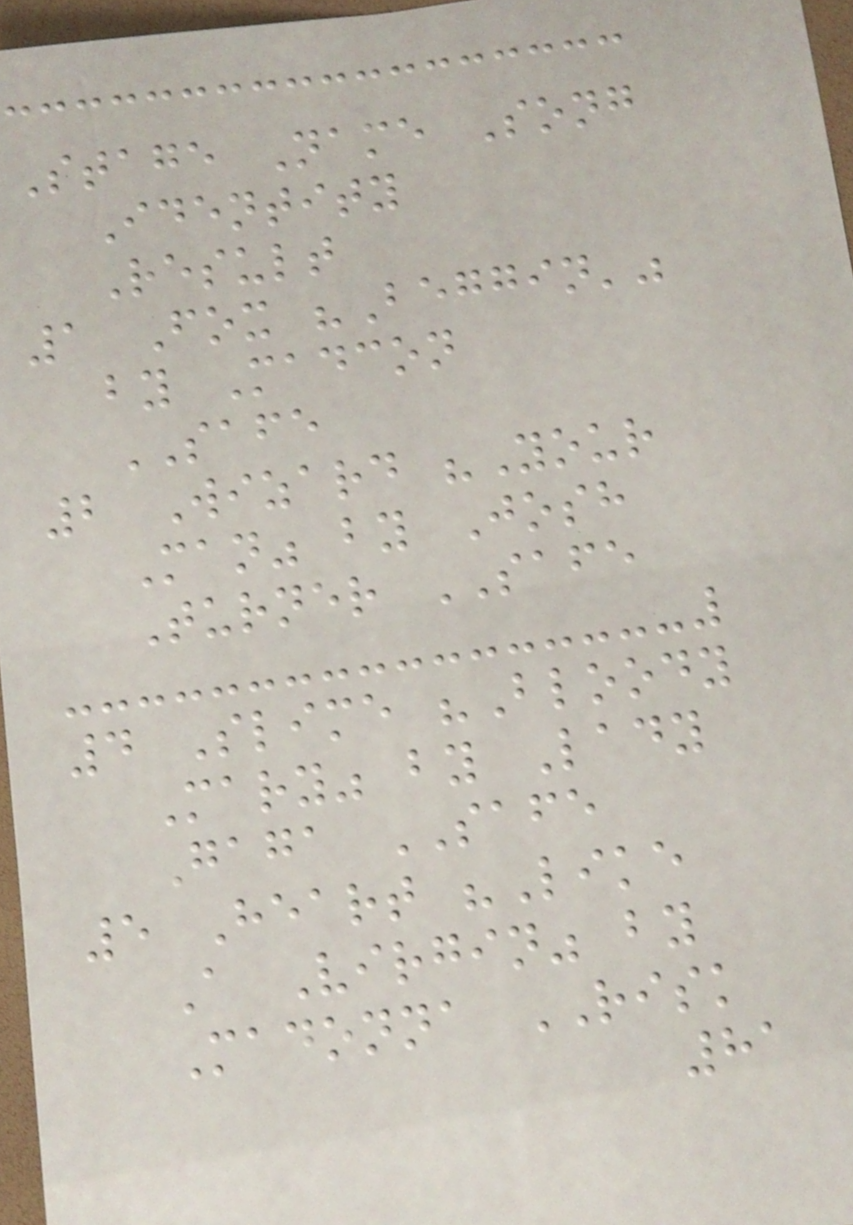Stage Name Song
Identity
Result
1 Fox "Beggin'"
by Madcon
SAFE
2 Wizard "Your
Man" by Josh
Turner SAFE
4 Slime "Bloody
Mary" by Lady
Gaga SAFE
5 Heart "Like
A Virgin" by
Madonna RISK
81
